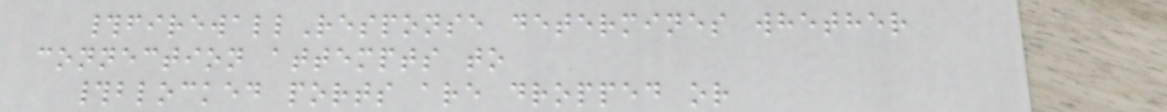#firewallResponse determines whether
connection attempts to
#blocked ports are dropped or
